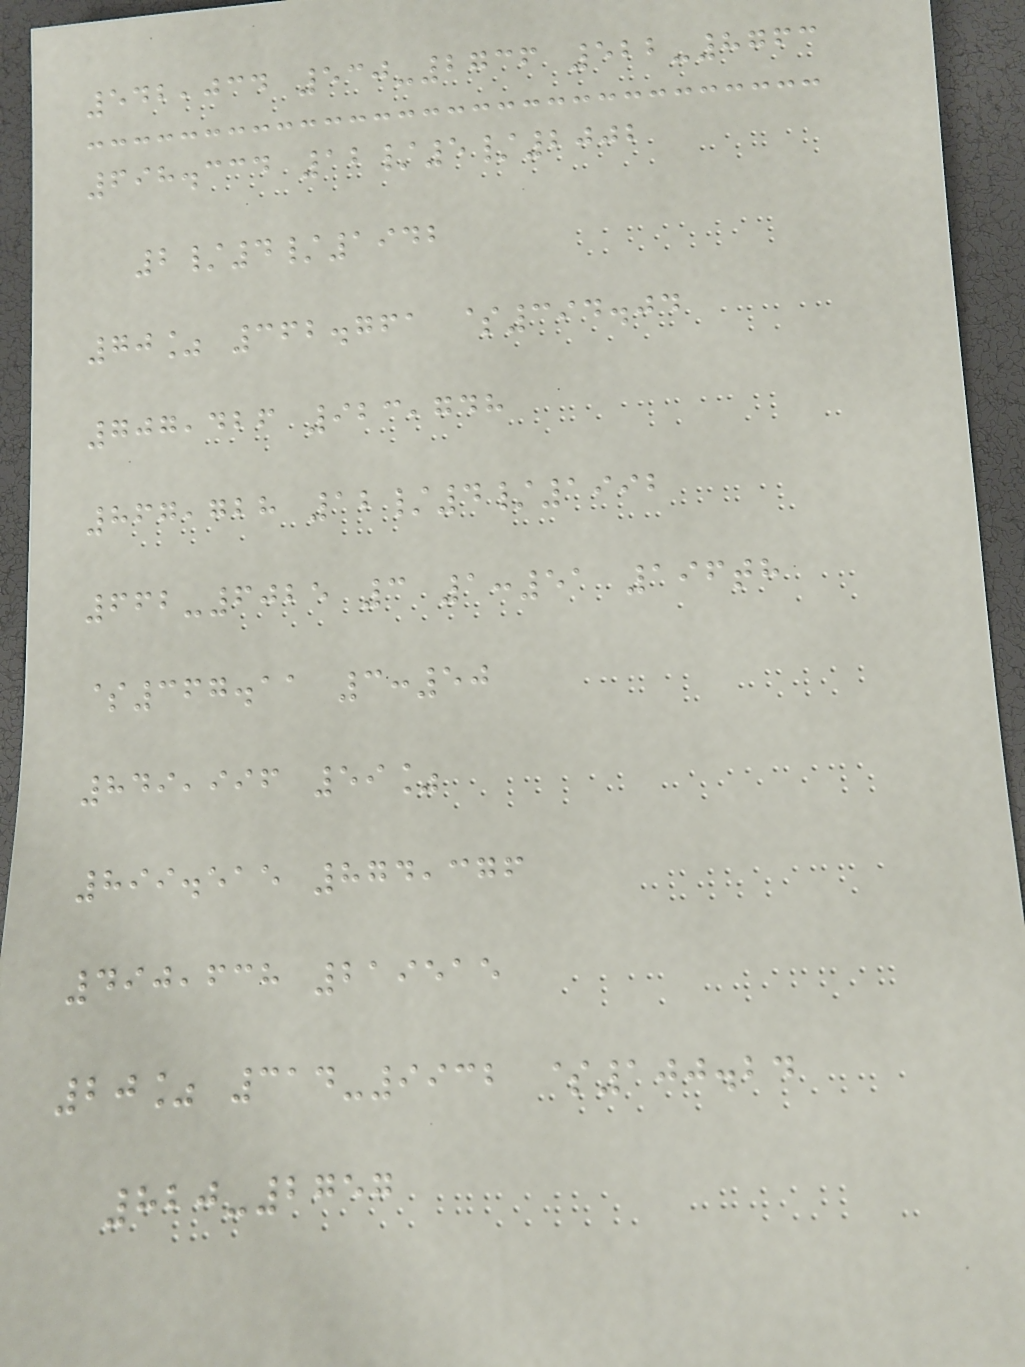542,034 530-2736 522-8763
698.334 12/5/2002
2/4/1942
70% 362.761 $394.04
707,426 923,748
867,728 12/4/1992
662-6025 3 1:51 196th
$367.11 3:50
849,996 59%
899.515 874,376
490,638 219515
20% 314-9932 $100.24
820-2757
